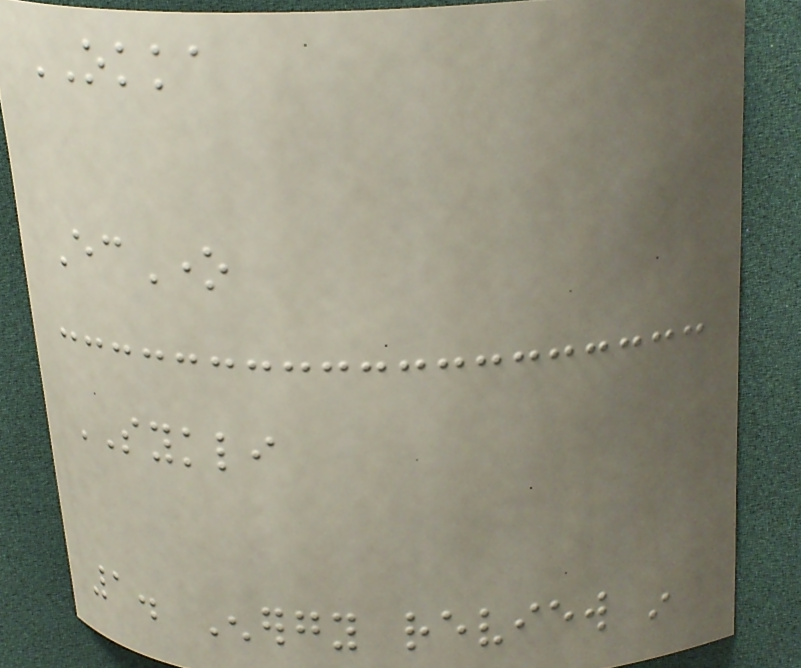OKKA
EcOne
SYKLI
1. Energy review in
